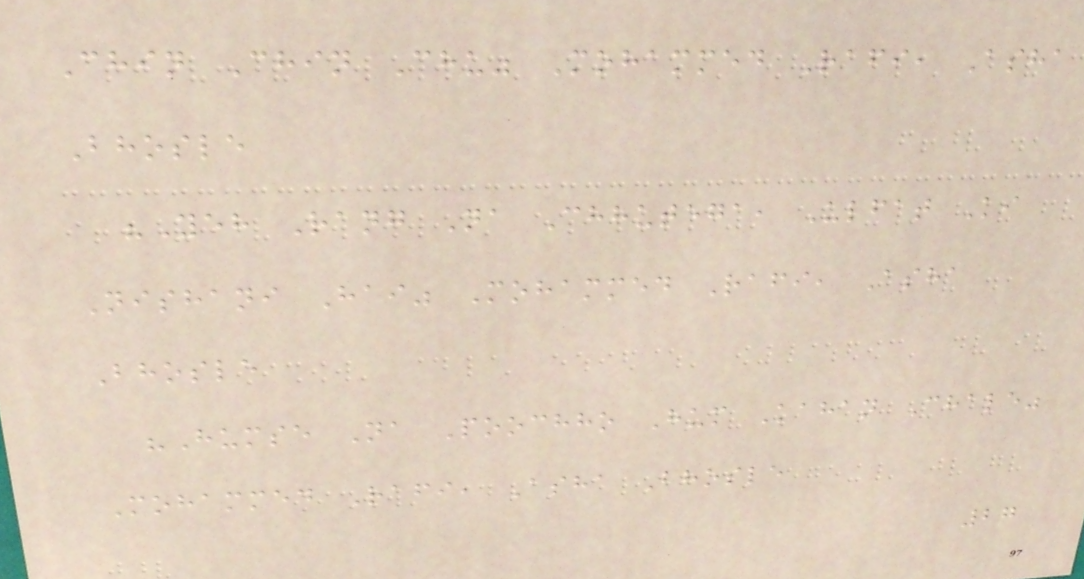Chin Chin Chu" Mohammed Rafi, Asha
Bhosle
"Yeh Rang Na Chhutega, Ulfat Ki
Nishani Hai" Mohammed Rafi, Asha
Bhosle
"Humse Na Poochho Hum Kahan Chale"
Mohammed Rafi, Asha Bhosle
27
